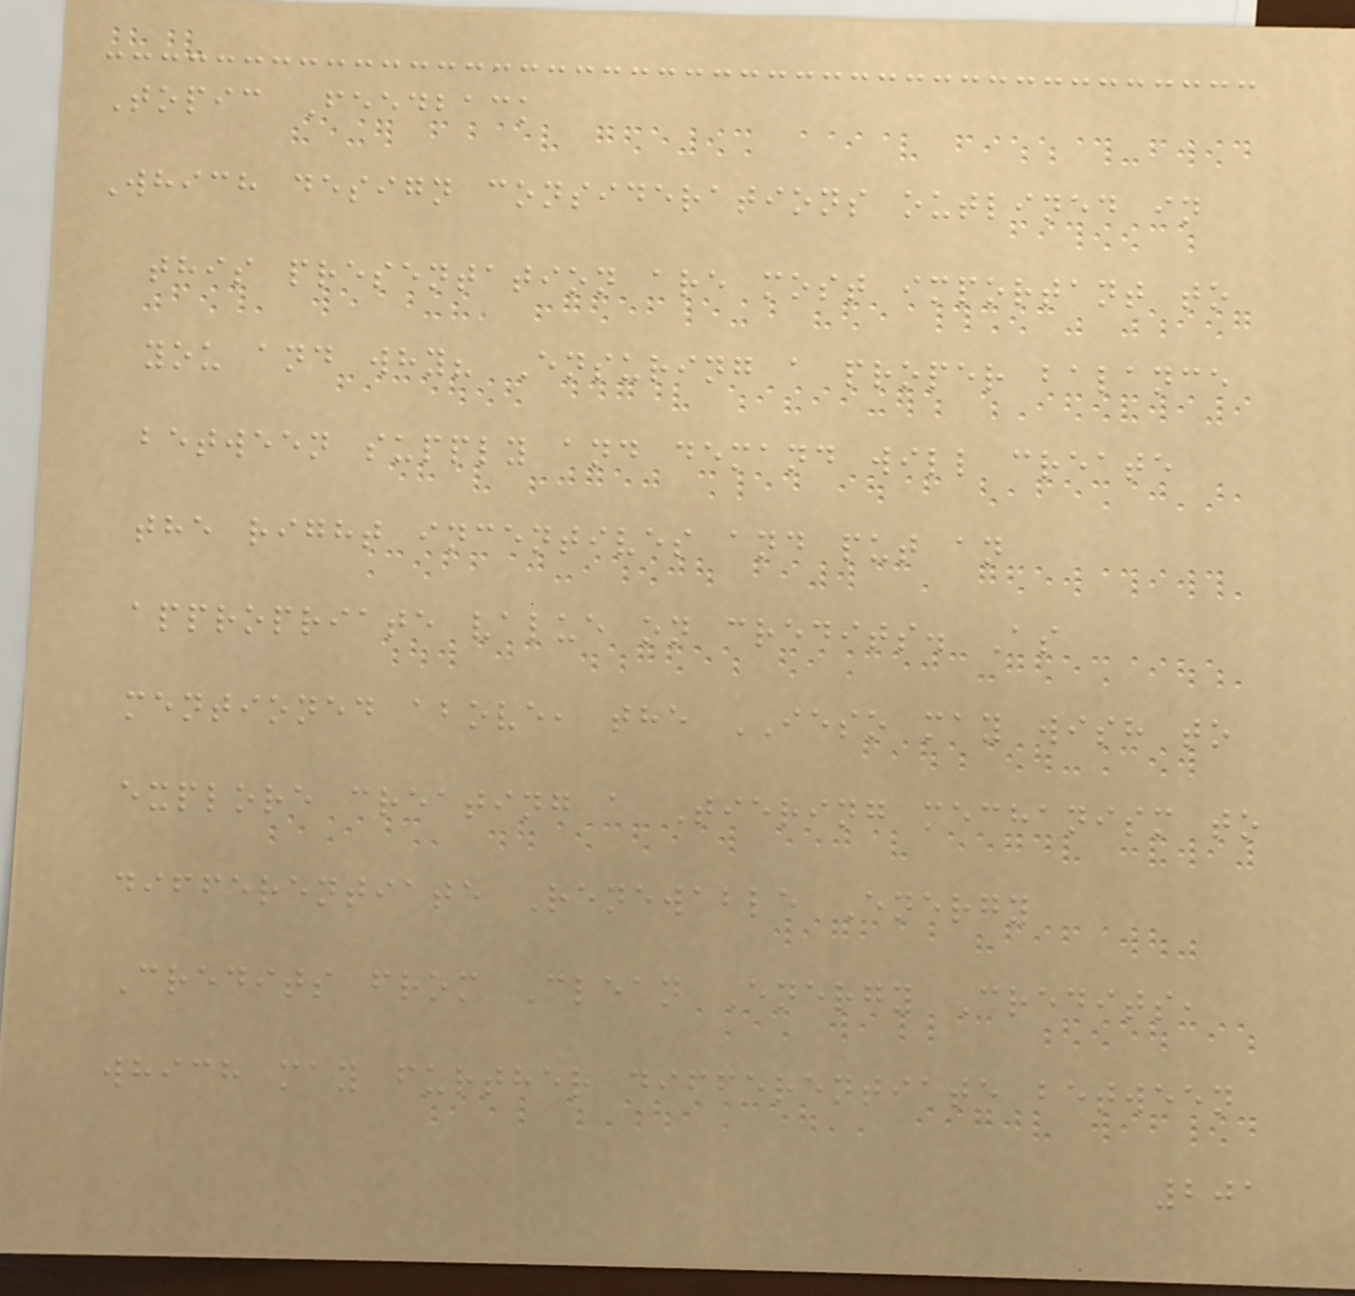Topic Feedback
Which design considerations outlined in
this presentation are most important to
you and why? Ensuring a proper balance
between supply and demand will create
the right incentives and put an
appropriate value on credits. As
mentioned above, the IESO may wish to
explore creating a Tiering mechanism to
differentiate Renewable Energy
Credits from Clean Energy Credits,
which may further differentiate between
201
